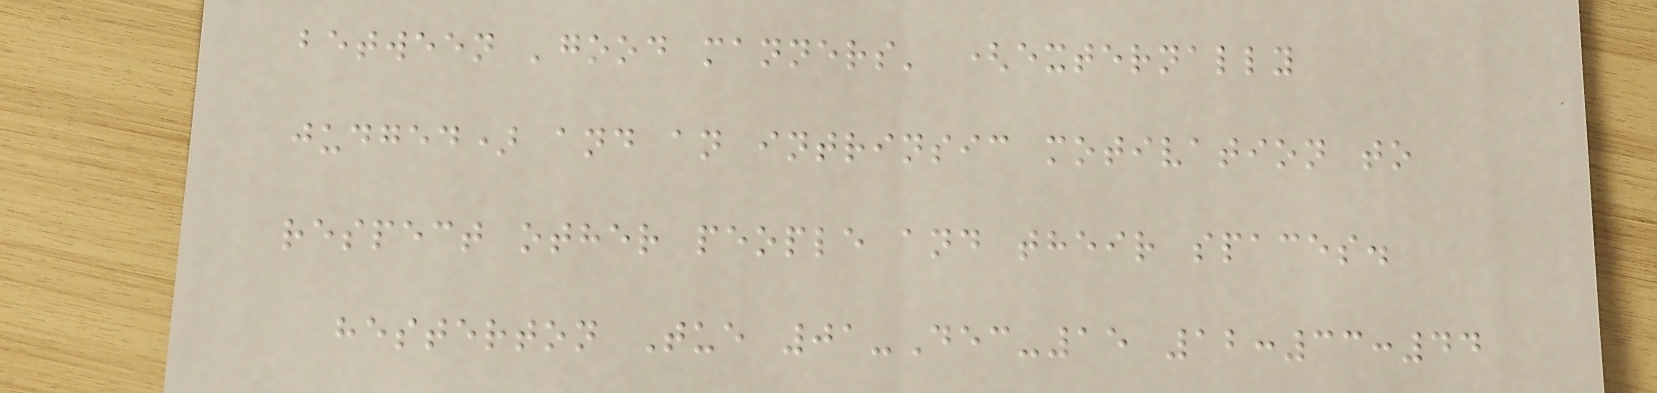between 'good manners' (externally
judged) and an intrinsic motivation to
respect other people and their spaces.
hesterton Tue 01-Dec-15 12:33:44
